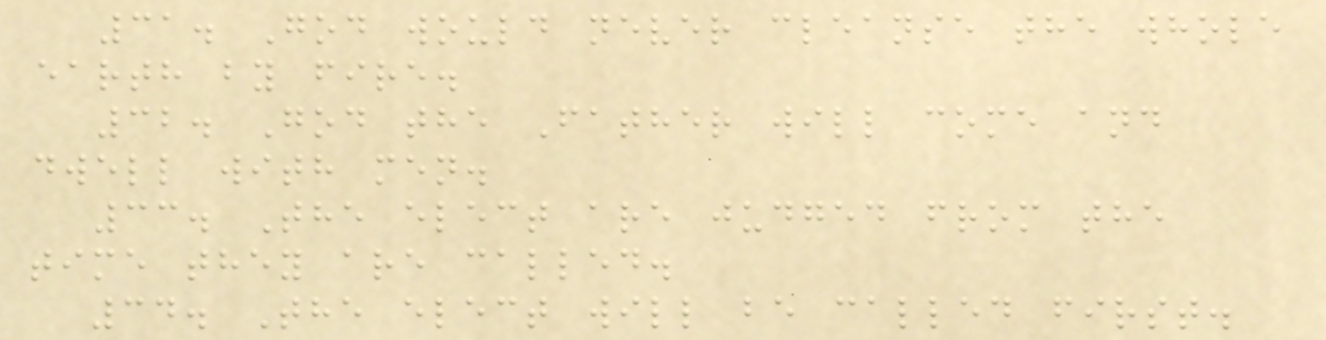31. God would never cleanse the whole
earth by fire.
32. God the Father will come and
dwell with men.
33. The elect are judged from the
time they are called.
34. The elect will be called first.
